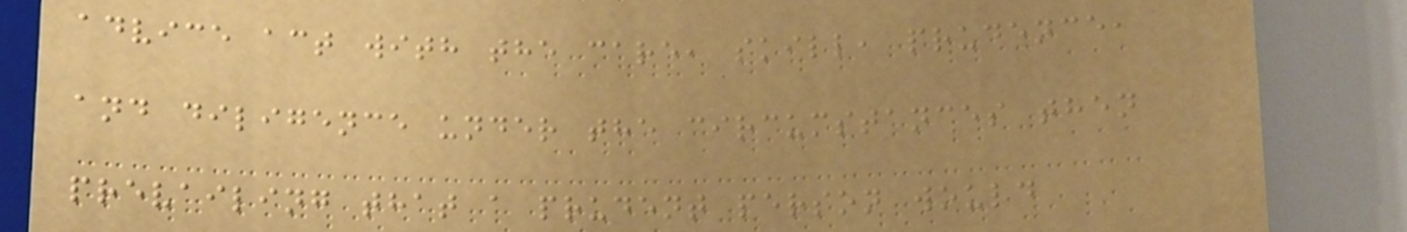advice act with the care, skill, prudence,
and diligence under the circumstances then
prevailing that a prudent person would
